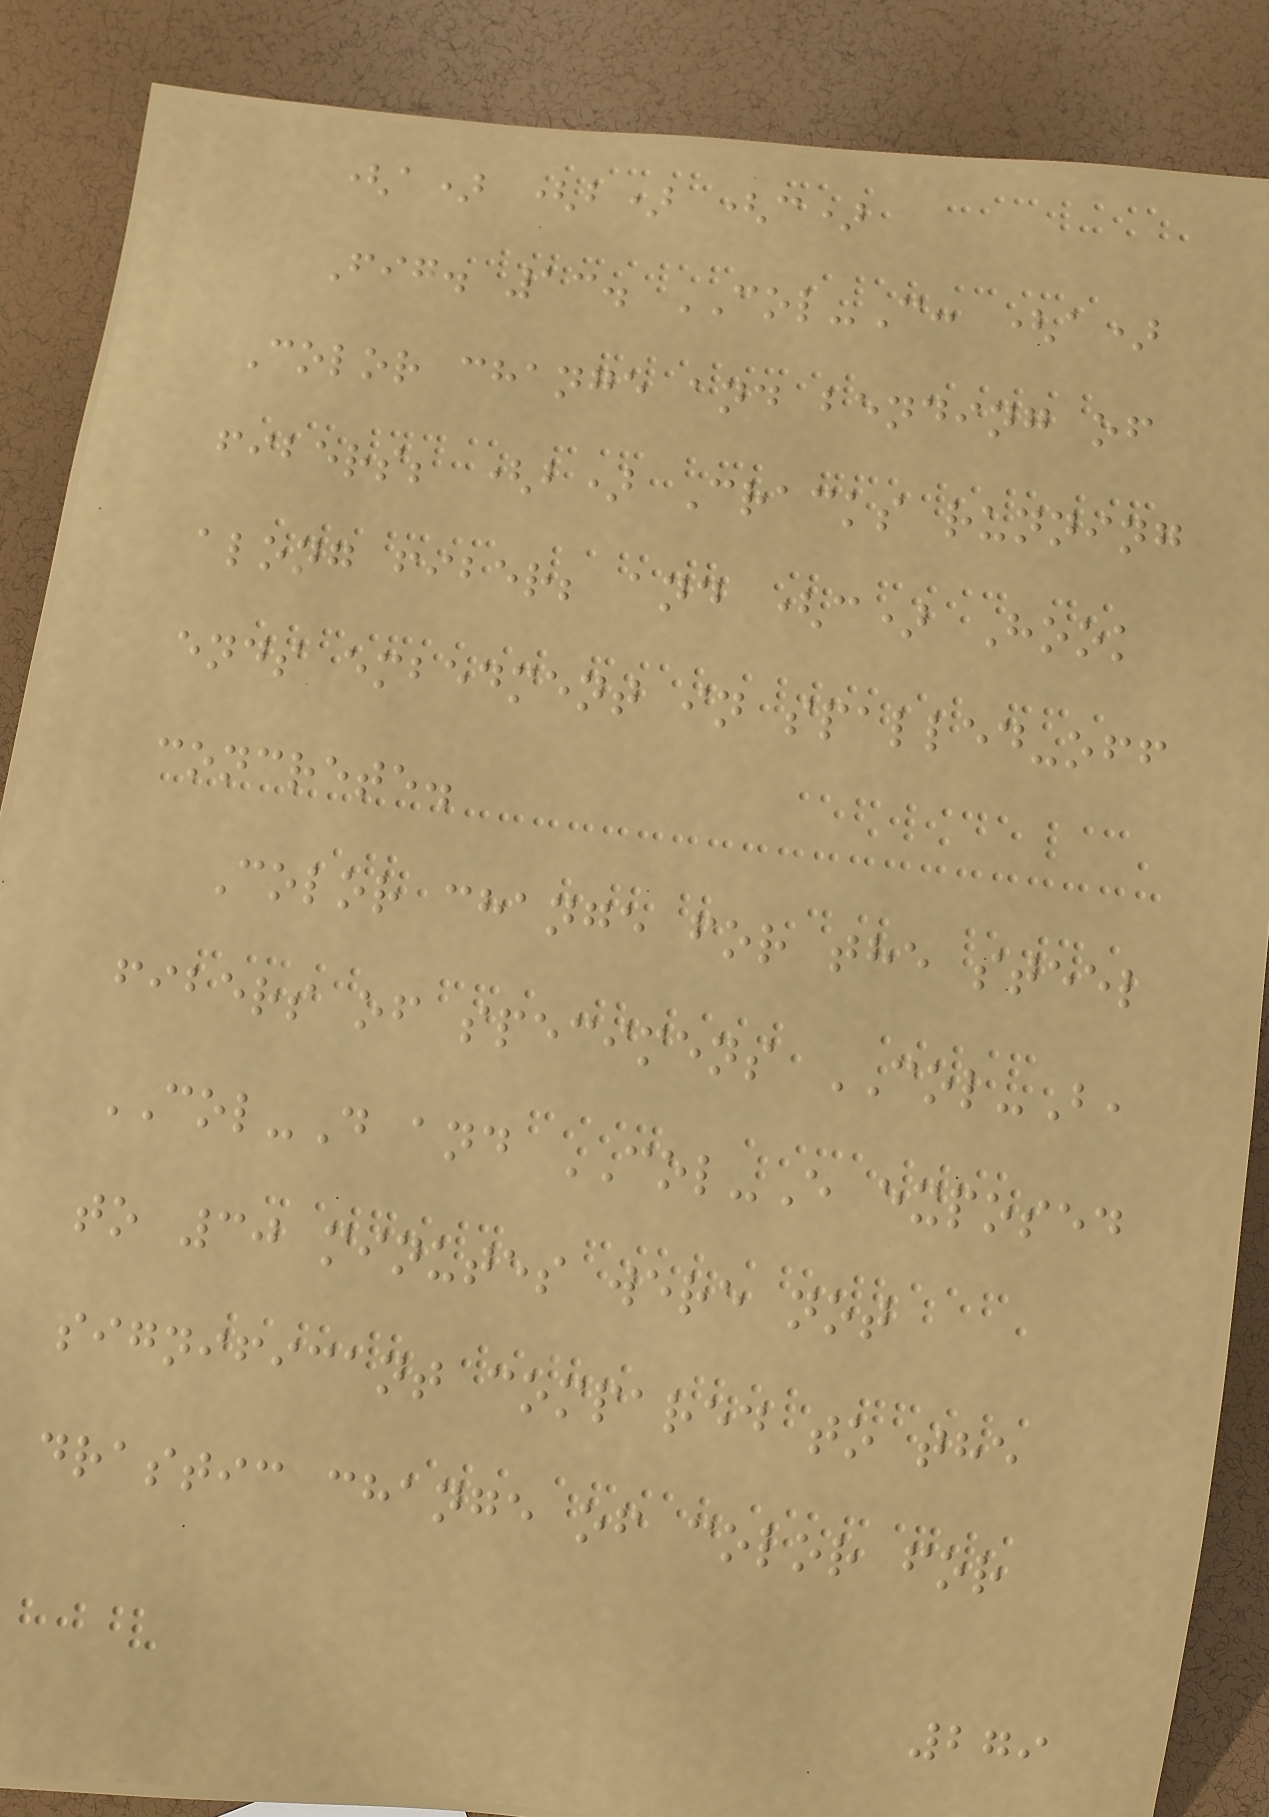(a) (b) (c)
Fig. 13. COL-C: (a)
Color change and bending of
fibers; (b) Cracks running
along fiber; and (c) Hook
ends embedment in spalled-off
concrete.
Color change for the steel
fibers of specimens COL-B,
COL-D and COL-E exposed
to 30 minutes were not
significant compared to the
drastic change of color for
279
